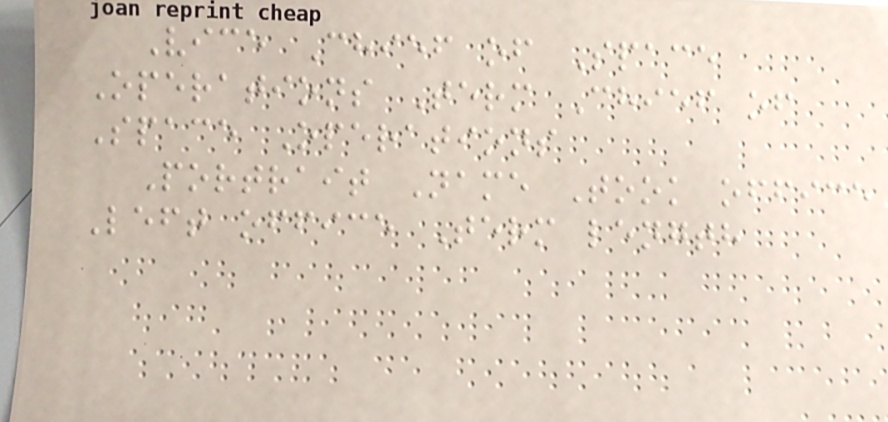Vice Chief of Space
Operations Term Chief of
Space Operations
Portrait Name Took office
Left office Term length
